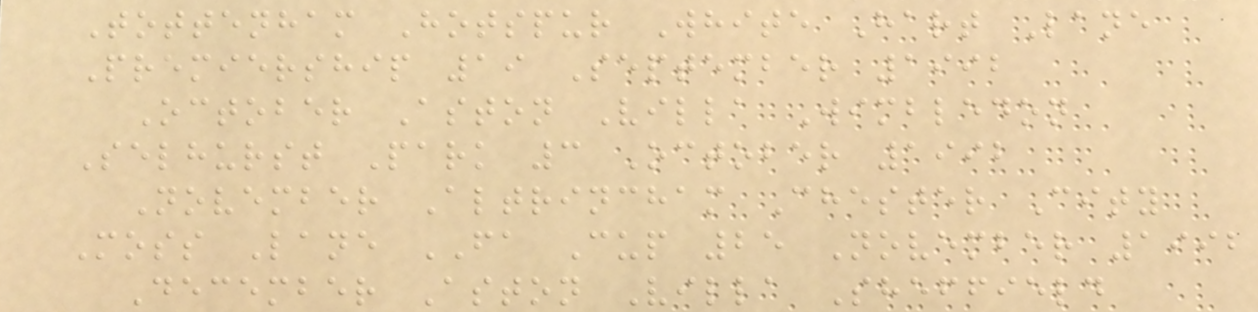Tottenham Hotspur White Hart Lane
Premiership 19 September 1992
October Aston Villa Wimbledon
Selhurst Park 3 October 1992
November Altrincham Chester City
Moss Lane FA Cup 25 November 1992
December Aston Villa Sheffield
